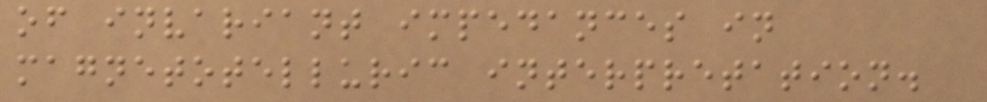of invariant impedances in
magnetotelluric interpretation.
